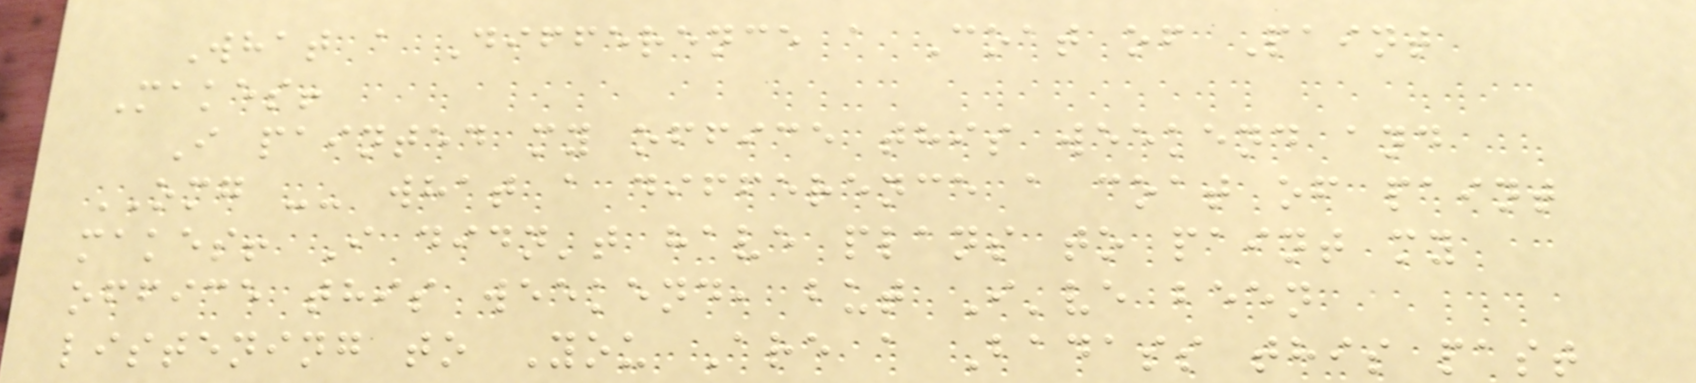What a Difference a Coat of Paint
Makes!
I painted my office this weekend and
OMG -- what a difference a coat of paint
makes! I didn't have plans to paint my
office this weekend, but I've been
listening to You Are a Badass this past
